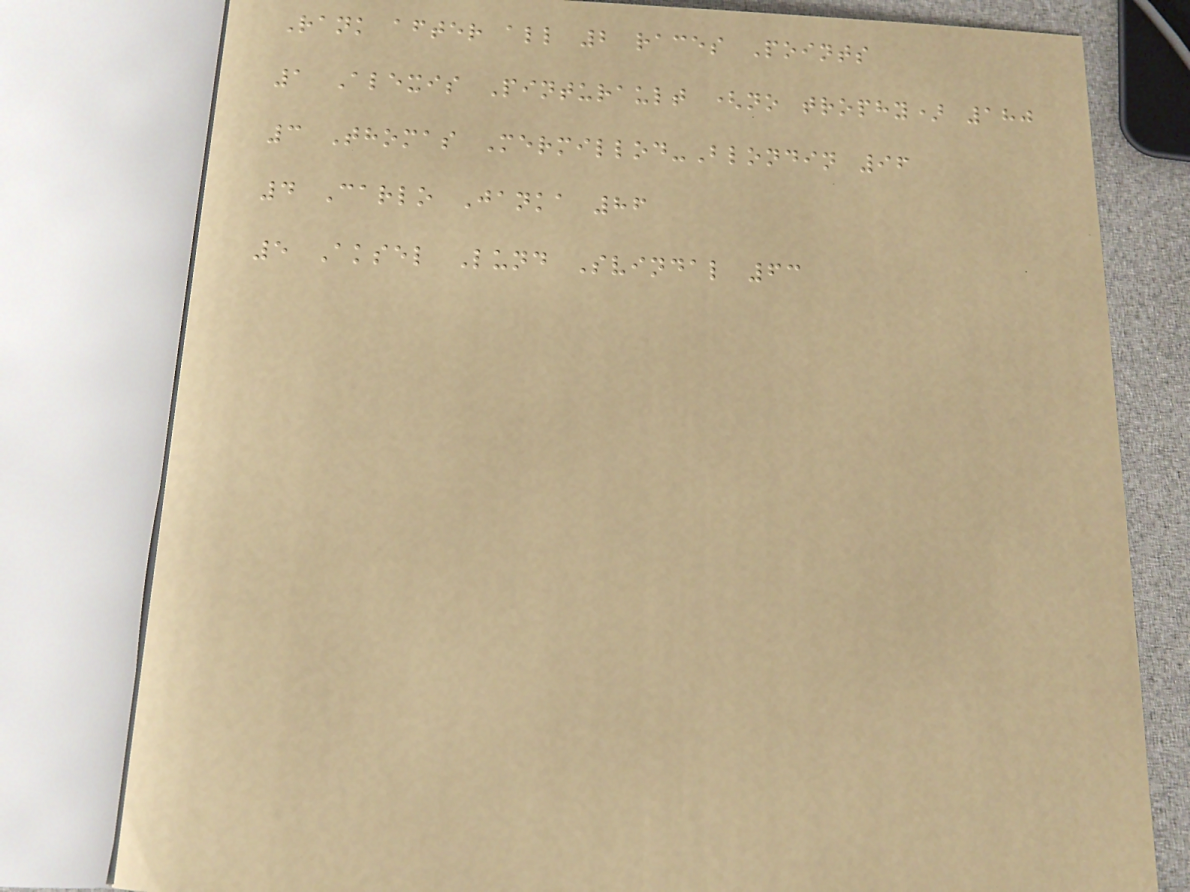Rank after all 2 races Points
1 Alexis Pinturault (no trophy) 180
3 Thomas Mermillod-Blondin 96
4 Carlo Janka 86
5 Aksel Lund Svindal 63
